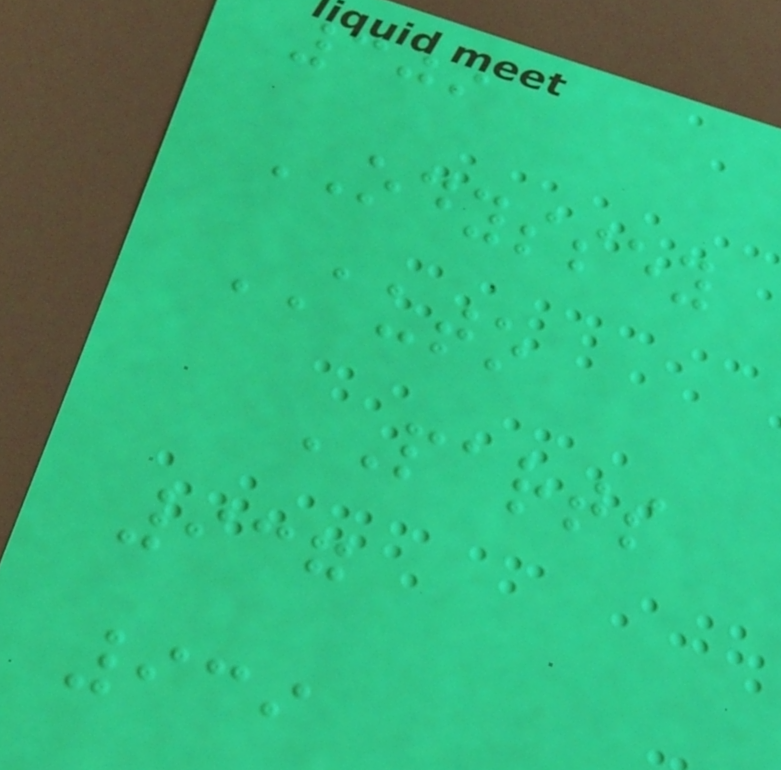309
ODYSSEY
AUTO
PARTS
937
939
